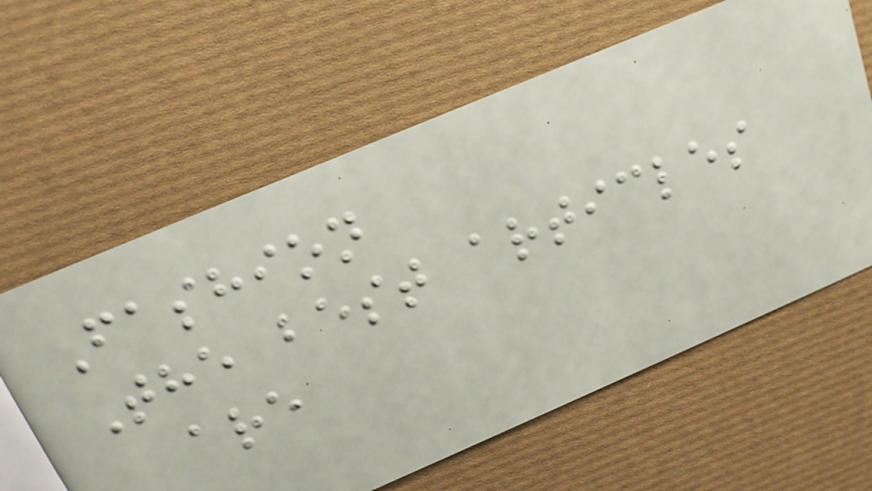Fashion
The best articles
are
